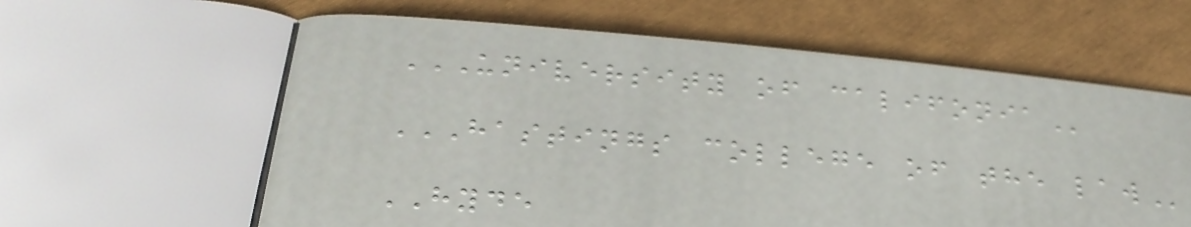UNIVERSITY OF CALIFONIA
HASTINGS COLLEGE OF THE LAW
HYDE
